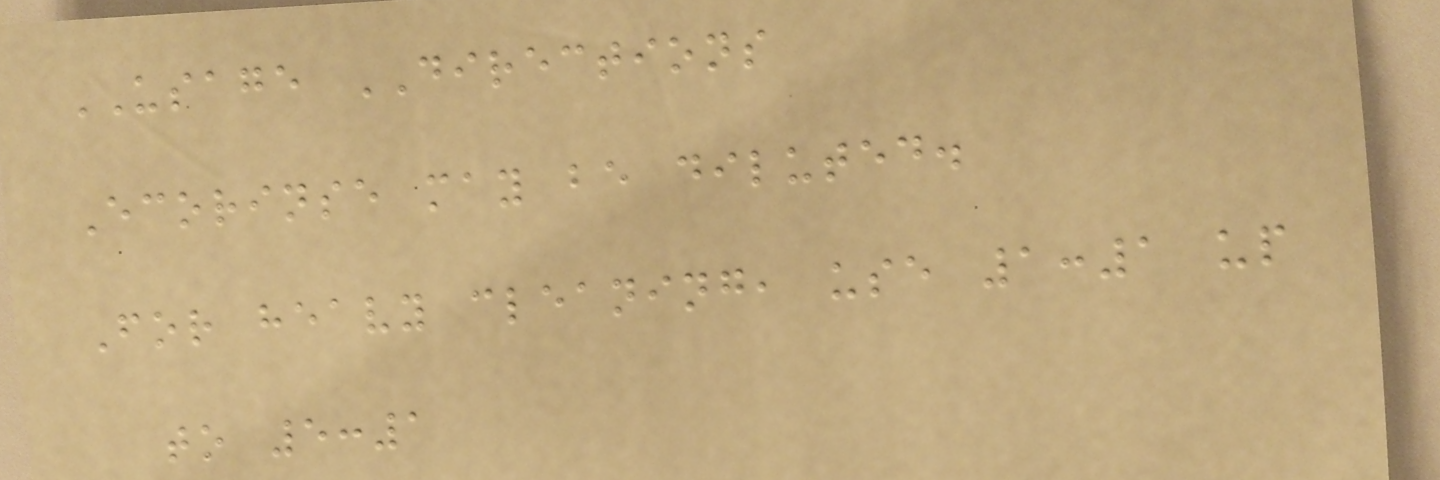USAGE DIRECTIONS
Ecorinse may be diluted.
For heavy cleaning, use 1:1 up
to 5:1
